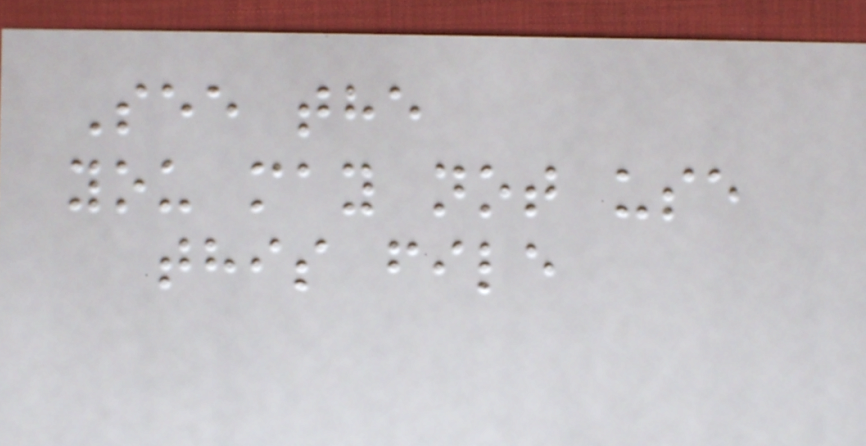See the
you may not use
this file
